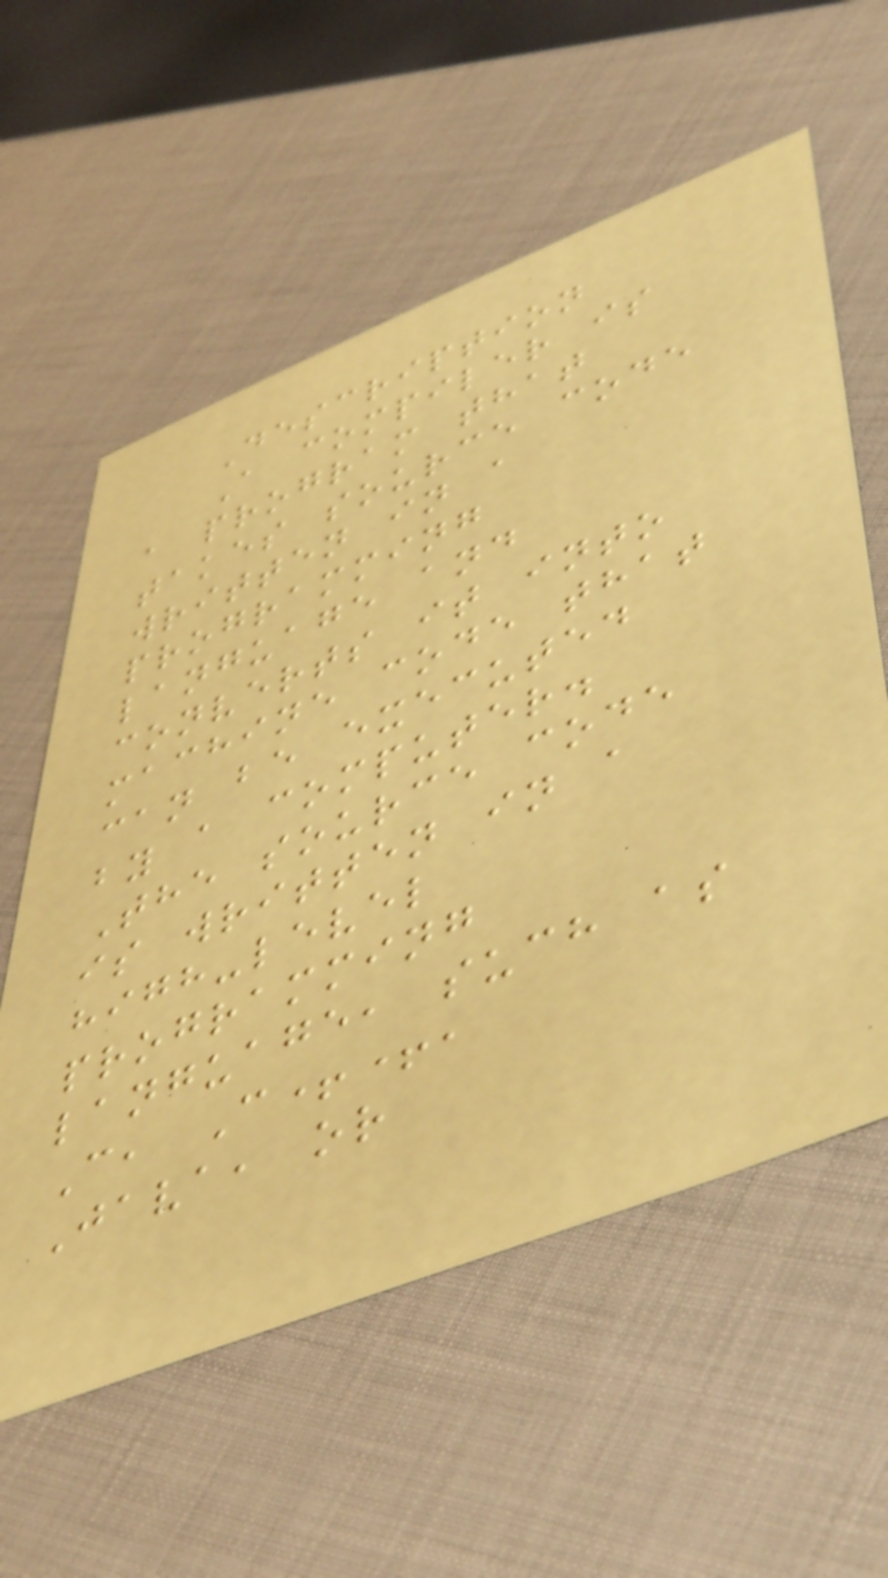Description
A compiler is
a program that
takes source code
written in a
programming
language and
converts it into
machine code that
can be executed
by a computer.
The source code
is written in a
high-level
programming
language, such as
C, C++,
Java, or
